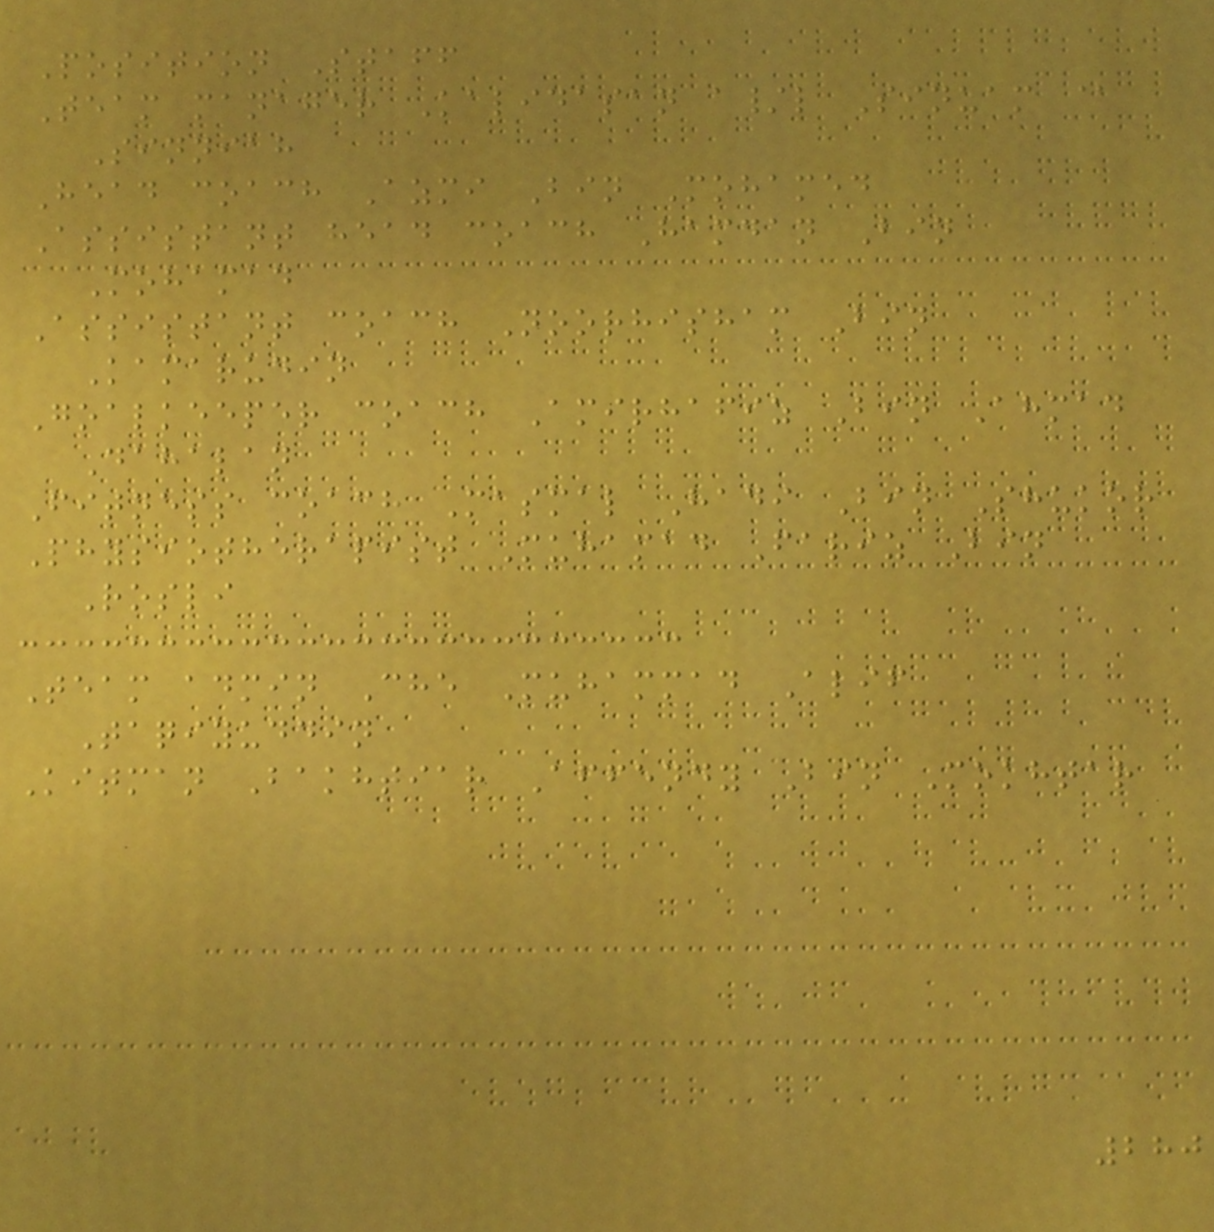Position Staff
Team manager Kalidasan a/l Sinuam @
Sinniah
Head coach Azmi Bin Mohamed
Assistant head coach Hamdan Bin
Mohamad
Assistant coach Noorhisham Bin
Kamarudin
Goalkeeper coach Amirhafiz Bin Ahmad
Dahalan
Fitness coach Masmal Hadi Bin Shukor
Physiotherapist Muhamad Fariz Bin
Rosli
Team admin Che Muhammad Alif
Taqiyuddin
Kitman Bakhtiar Affendy Bin Mokhtar
280
